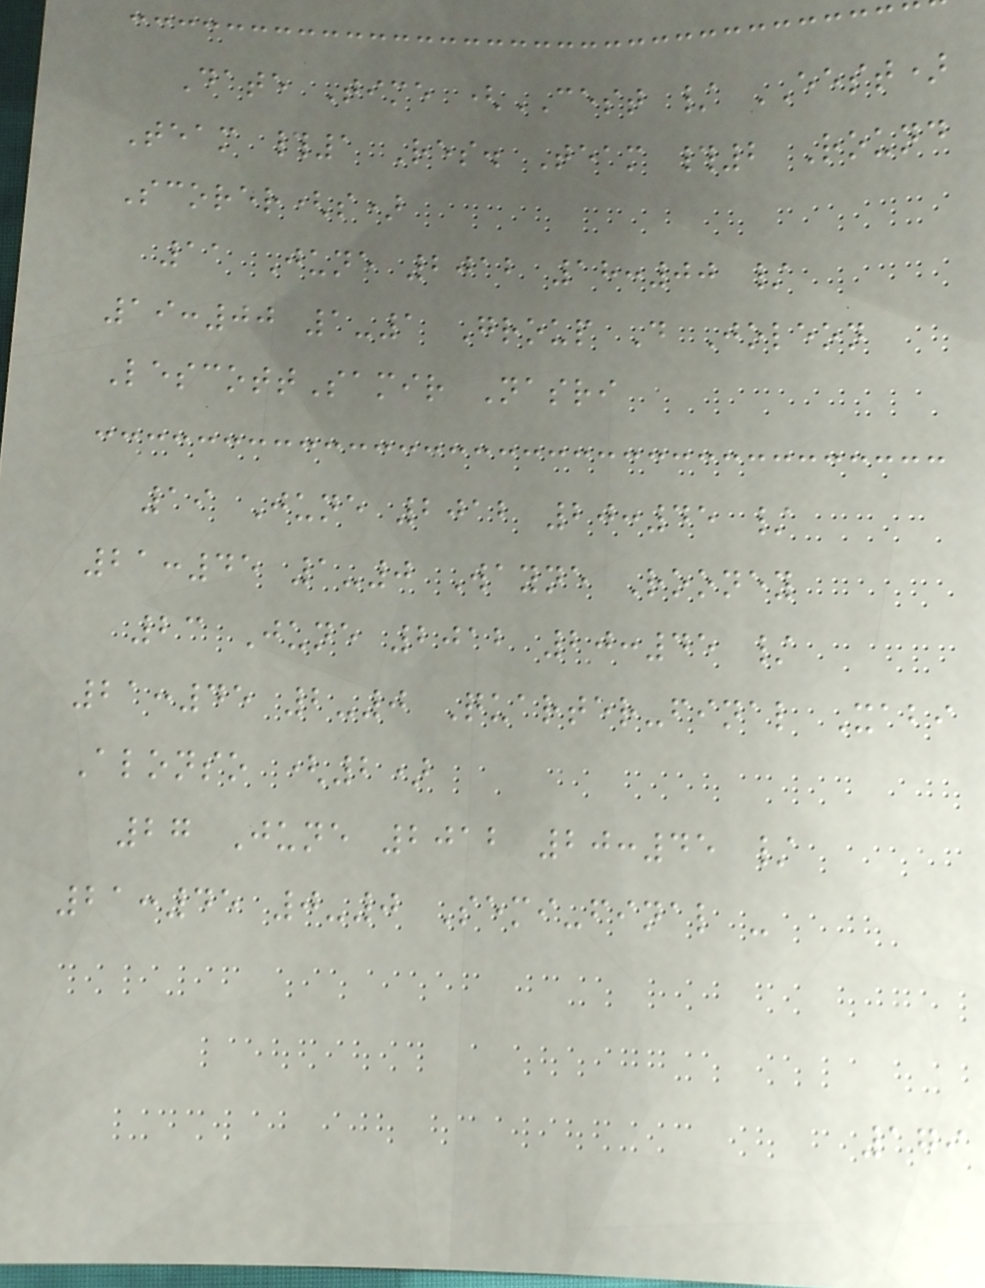Date Time (CEST / EEST)
Team #1 Res. Team #2 Round
Scorer(s)
11 June 2012 18:00 /
19:00 1-1 Group D Joleon
LescottSamir Nasri
19 June 2012 20:45 /
21:45 1-0 Wayne Rooney
23 June 2012 20:45 /
21:45 2-0 Quarter-final Xabi
Alonso (2)
27 June 2012 20:45 /
21:45 0-0 Semi-final -
179
